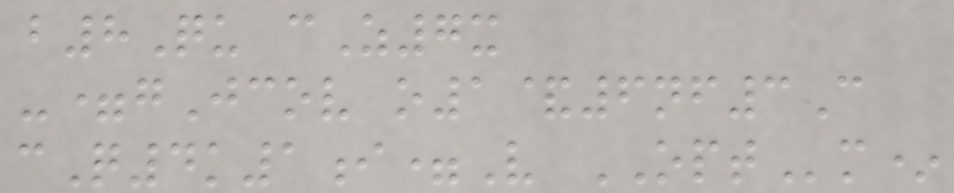b8Qu cZ7x
-=gJcov o1&6nf3C
cQ4k1i=V OPTm*
